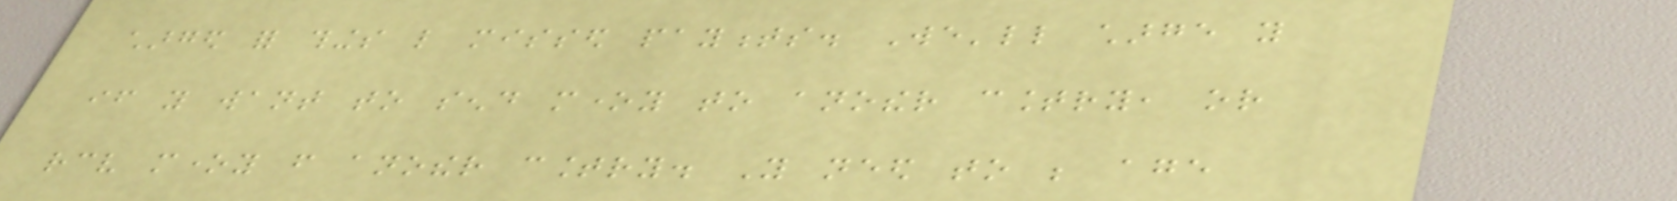charged for things like missed payments. We'll charge you
if you want to send money to another country, or
receive money from another country. You need to be age
